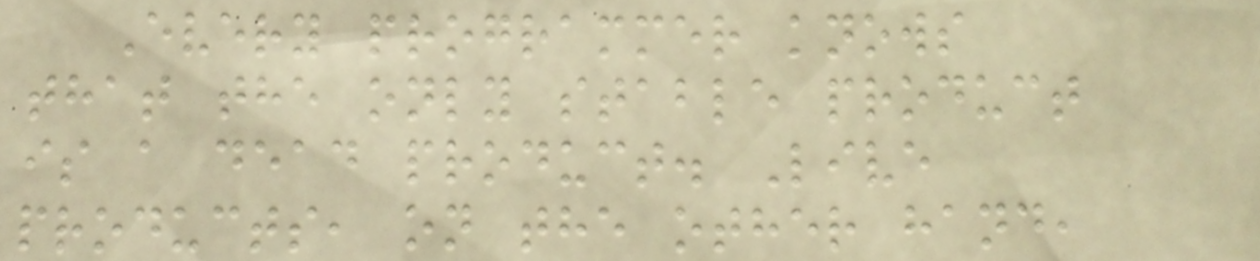Every programmer knows
that the only stable product
is a dead product. Live
products, on the other hand,
